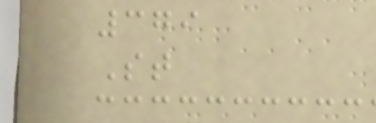379
St
